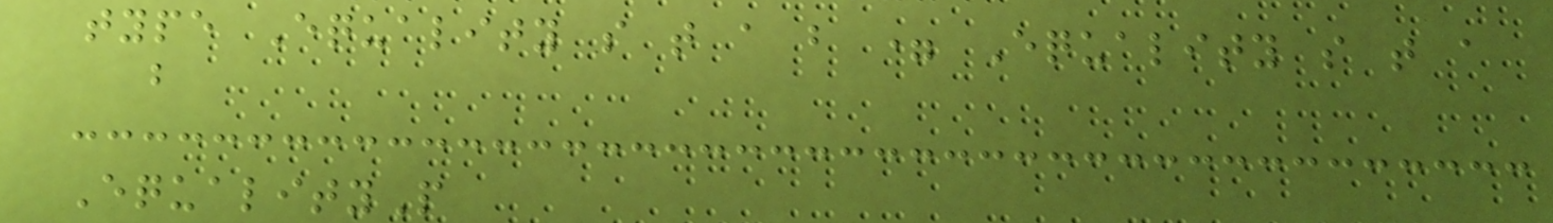type Equality s t a b = Equality s t a
b
EqualityP
